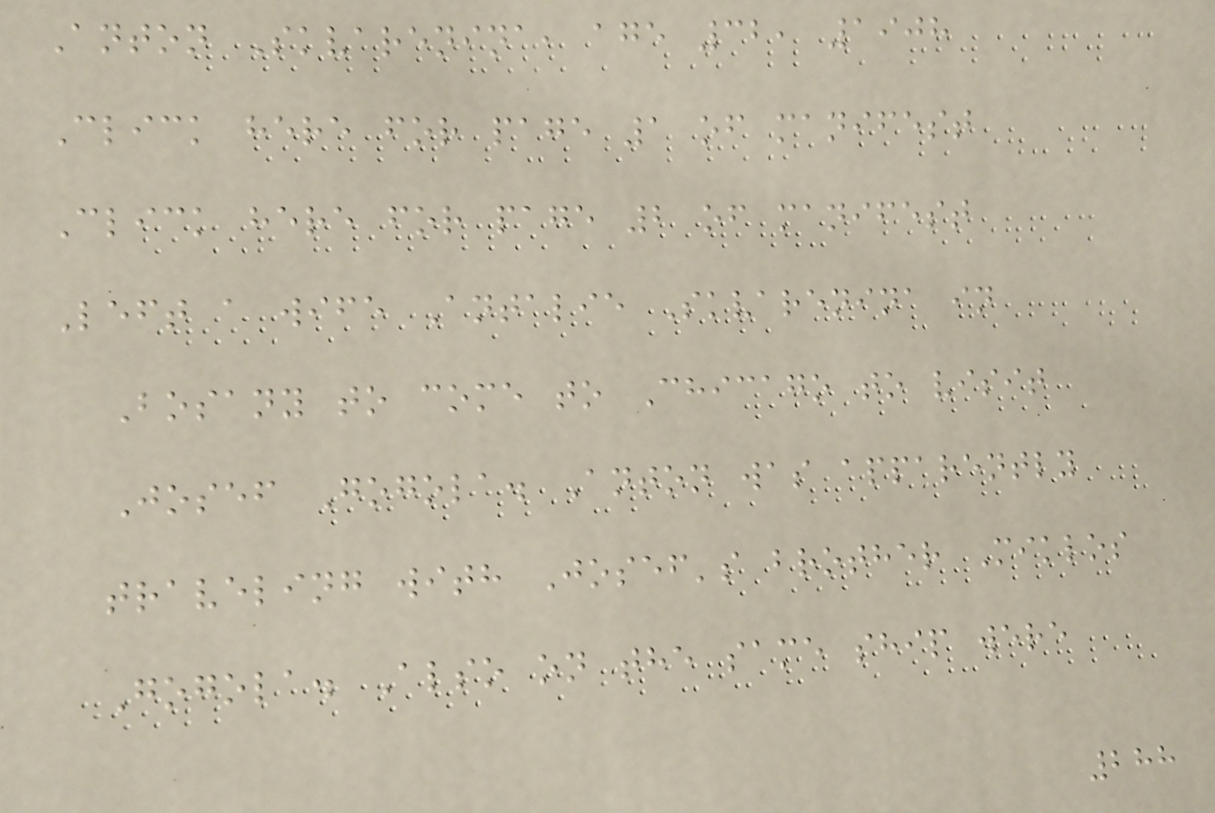Anton Skvarenina, age 32, 1908
Click here for page 1 of manifest
Click here for page 2 of manifest
Left a wife Antalie Skvarenina in
Bosany to come to Chicago to visit
Josef Gogola. Anton was apparently
traveling with Josef's brother Miklos
Gogola. Also on the same ship were
288
